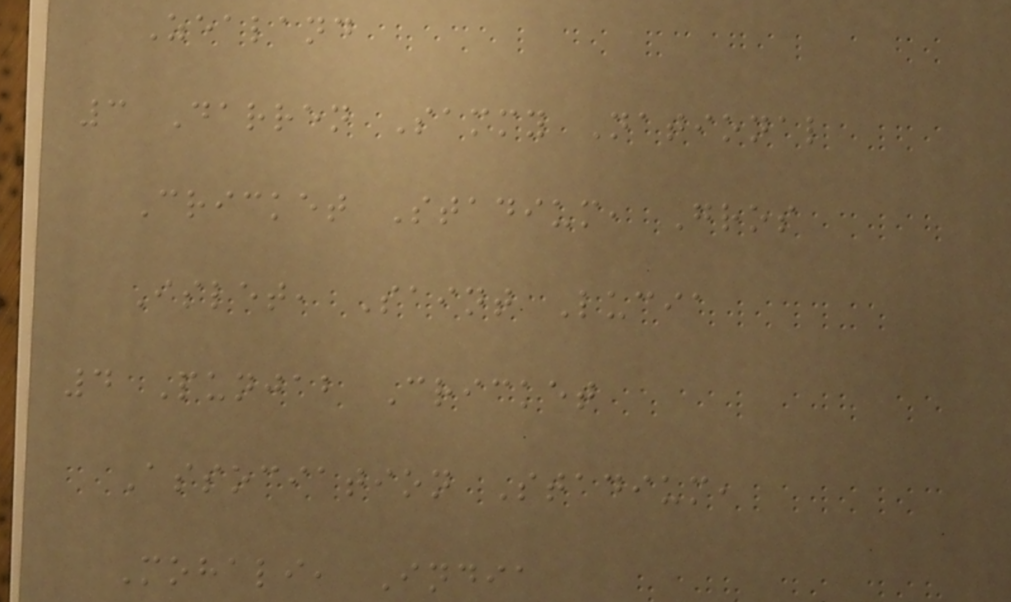Zealand
3 Darren Sammy National
Cricket Stadium, Gros
Islet, Saint Lucia
4 Punjab Cricket
Association Stadium,
Mohali, India
